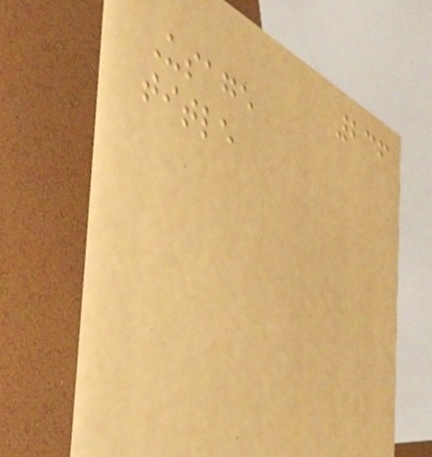236
Usage
title
